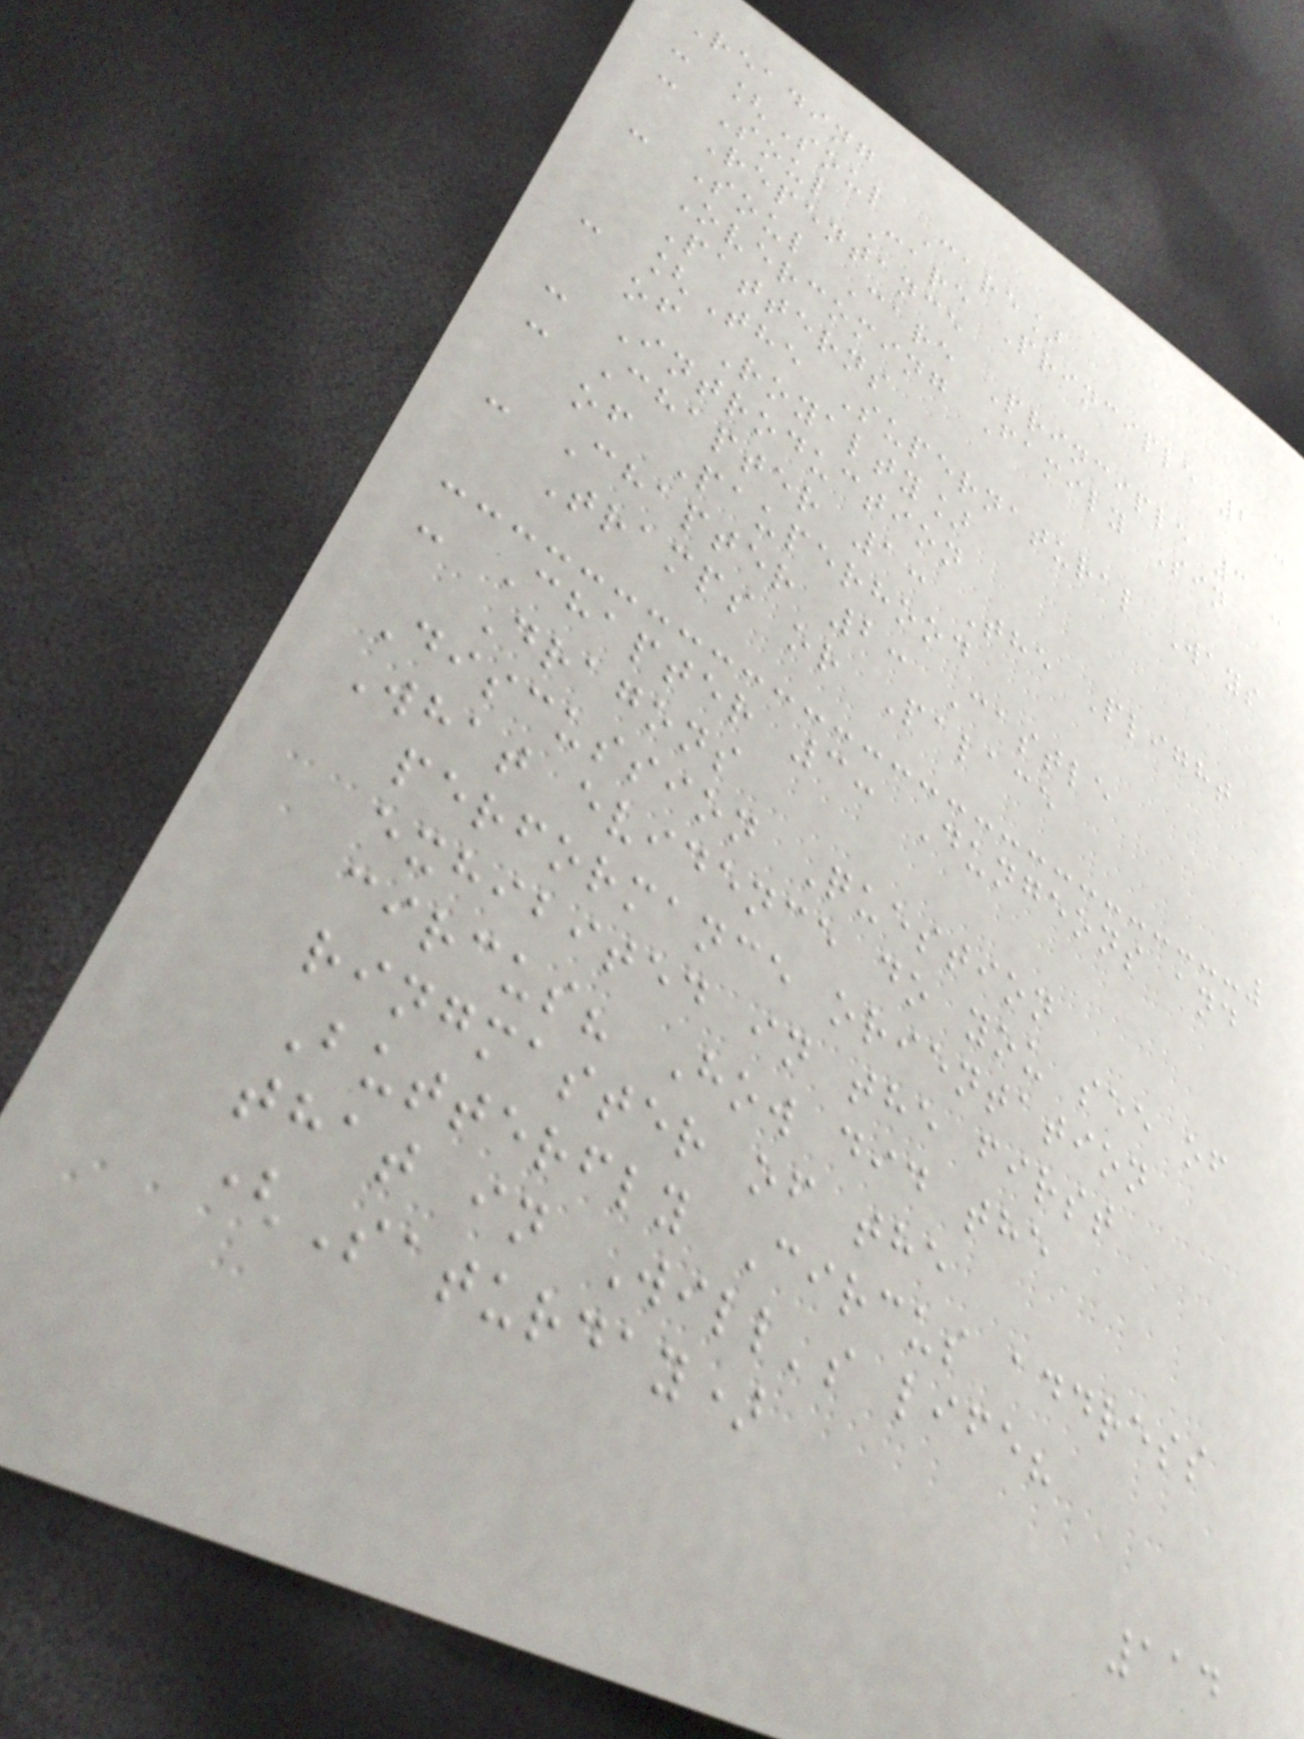Reading
- [Soul Care]
- Soul Care Principle 2 -
Repentance
- Soul Care Principle 3 -
Overcoming Family Sin
Patterns
- [The Supernatural Ways
of Royalty]
- Introduction
- Chapter 1: The Plight
of Pauperhood
- Chapter 2: Castle
Tramps or Palace
- Chapter 3: Dungeons and
Dragons
Discussion Question
What evidence do you see of
performance orientation
exhibited in the first
circus? How did the
ringmaster of the
Butterfly Circus address
that in Will's life?
(Saturday)
114
